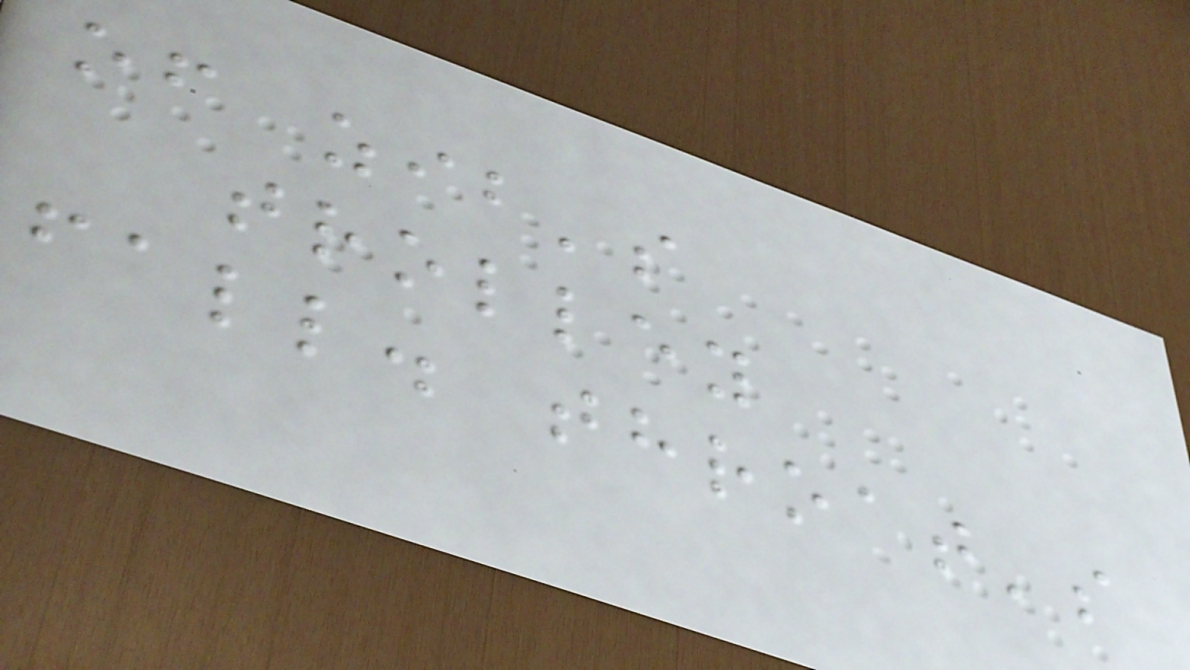of zib's
trolley
fall. throat's
